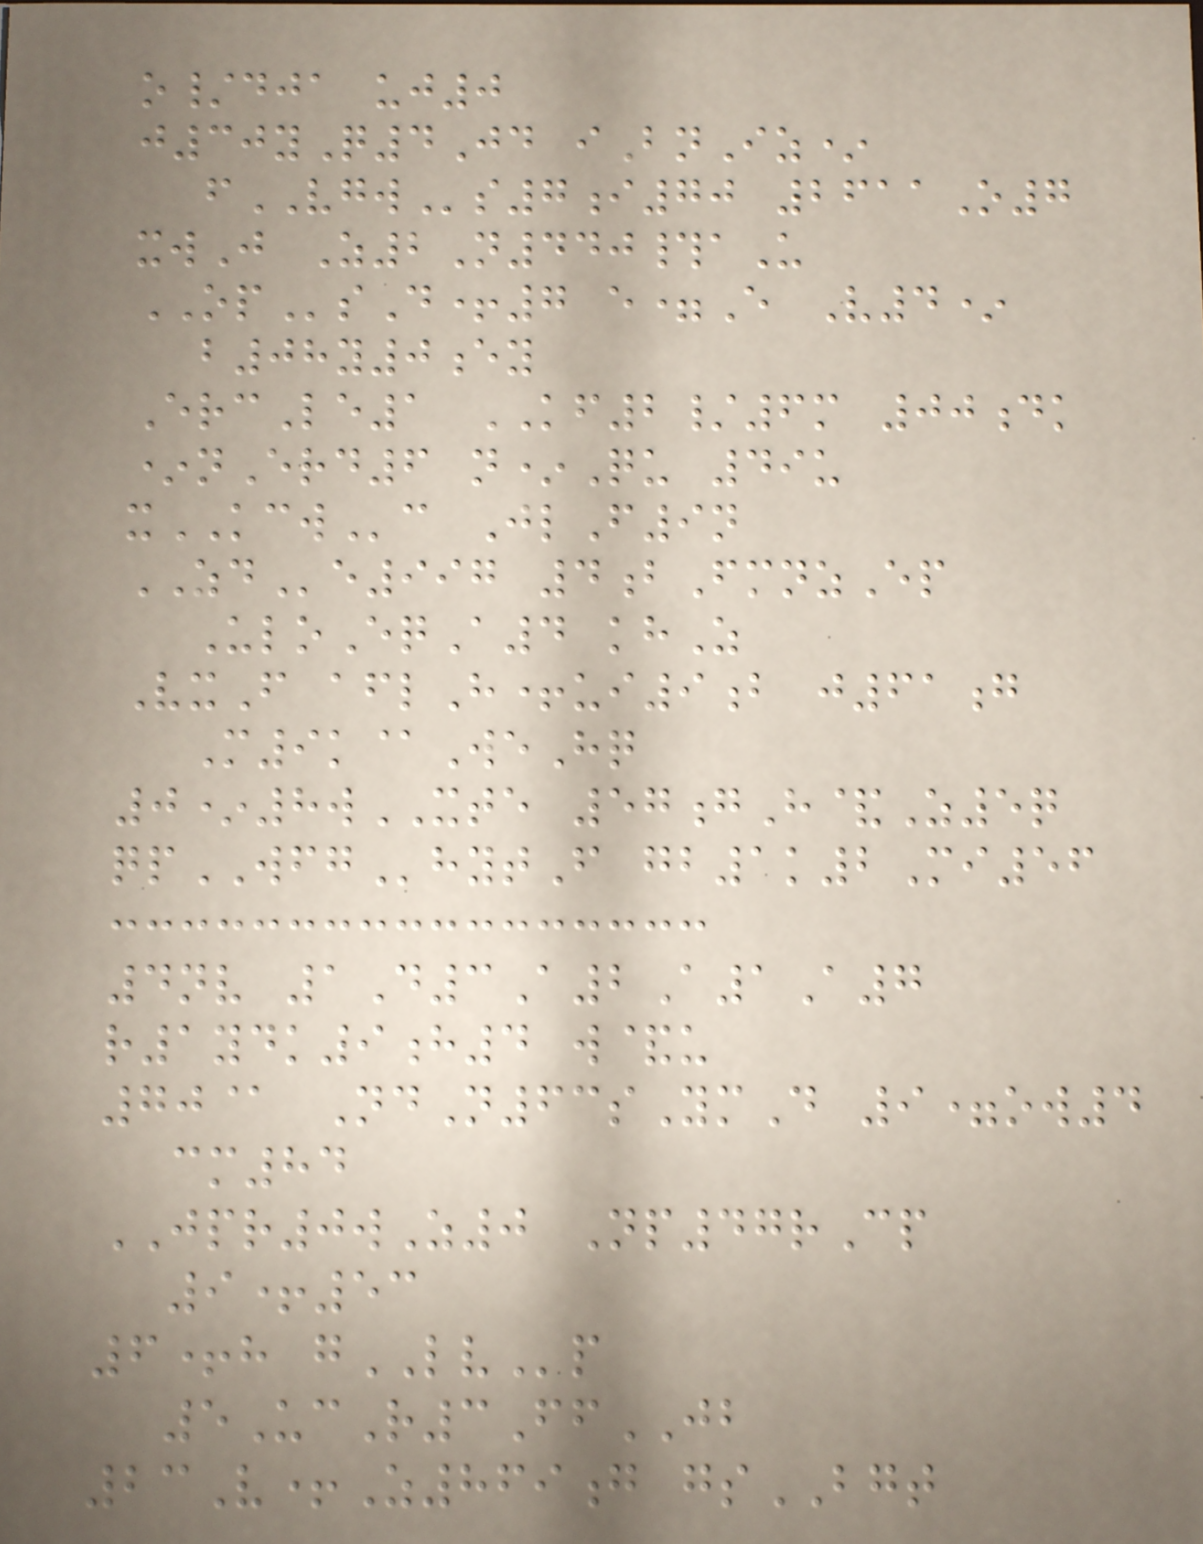o/dja uj0
j30yQ4Jd iBnIz*
fVGWs7i70 2611O7
xwJ Z2N440#aU
OPsD+7 e=E V4*
b08y0ey
ErcLe1 KF2/6m 00dk
*nErd6 n*Qu 49u
xKCWc JlF9n
ZDe997 4bFmnzEp
UloEqA4 khZ
VxF aflH+ui9b j61g
M9k@WeHq
0*8wXTE 57gH&Z5q
qpWFGhytF gb1k2Mi56
4nv 1D3A2A1A7
r1ydk9h4 w&u
70@ NdN63sYmD 9=ow4
cm84
JPR0wZ0 Np47rCp
9+53
6+h gLVp
5UcR3FfJB
23V+Z869g gsBGT
